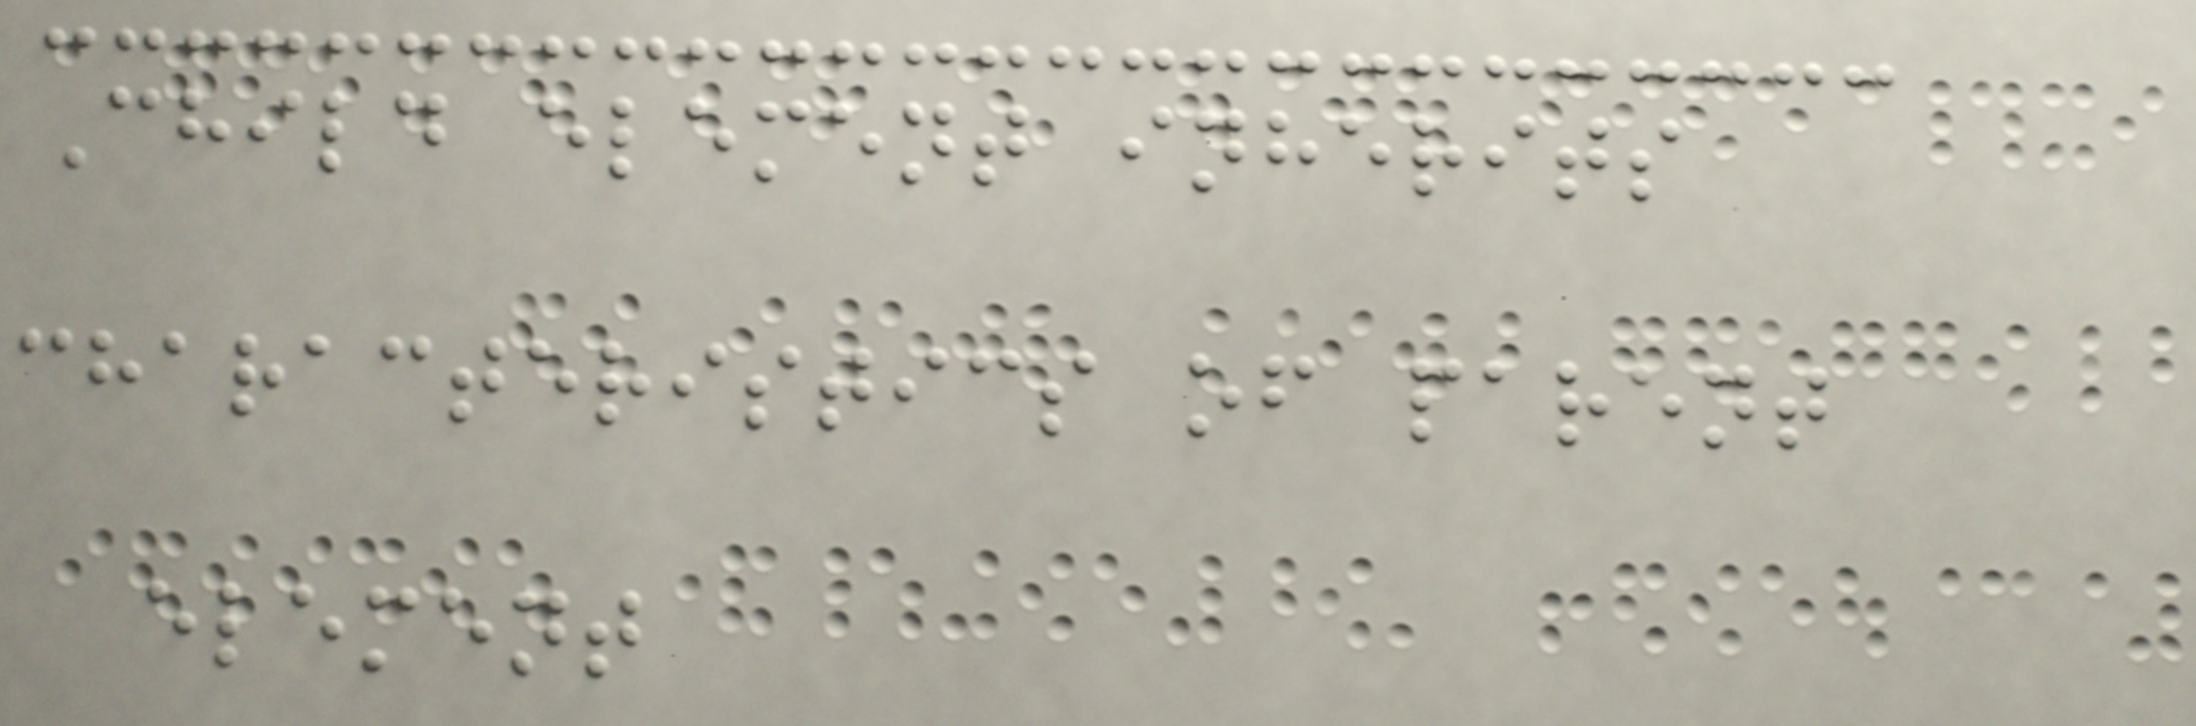Child element inherits
characteristics of parent
element
